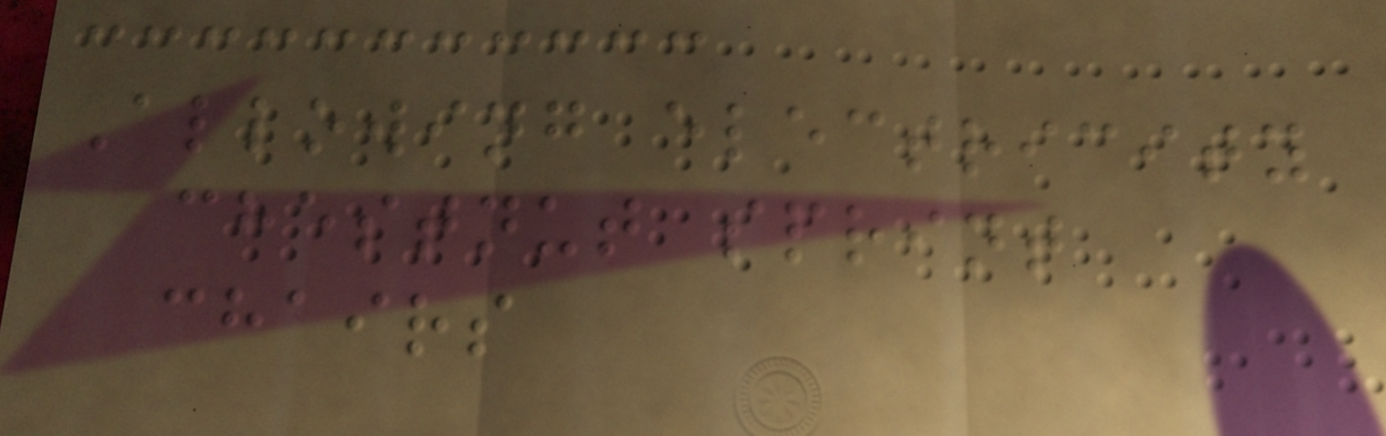Allowing electricity
chestnut sprint
chairs
